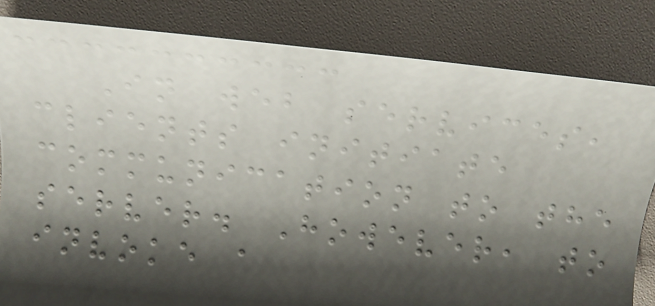In web services,
clients initiate
communication to the
server. However, to
invoke a
